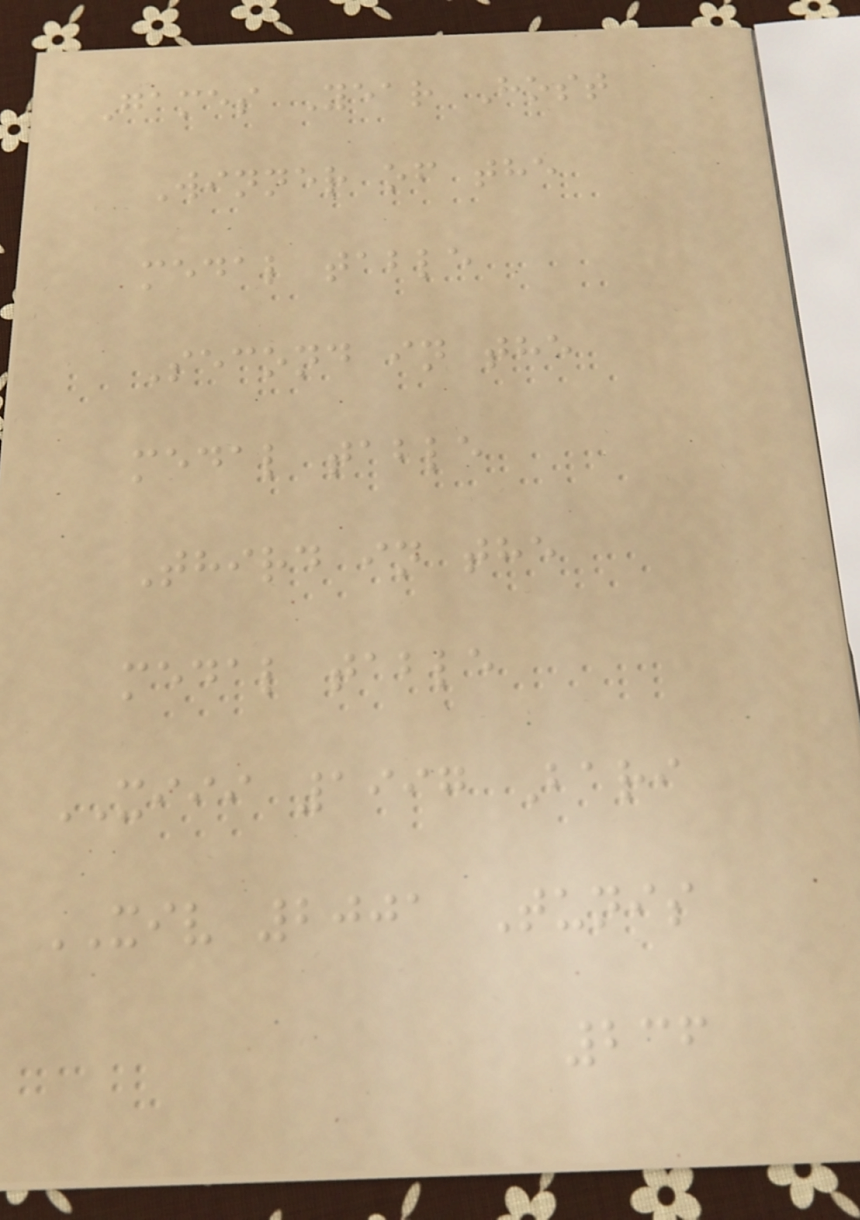Games Year Host
Winner of the
medal table
Second in the
medal table
Third in the
medal table
XIII 1997 Bari
XIV 2001 Tunis
236
